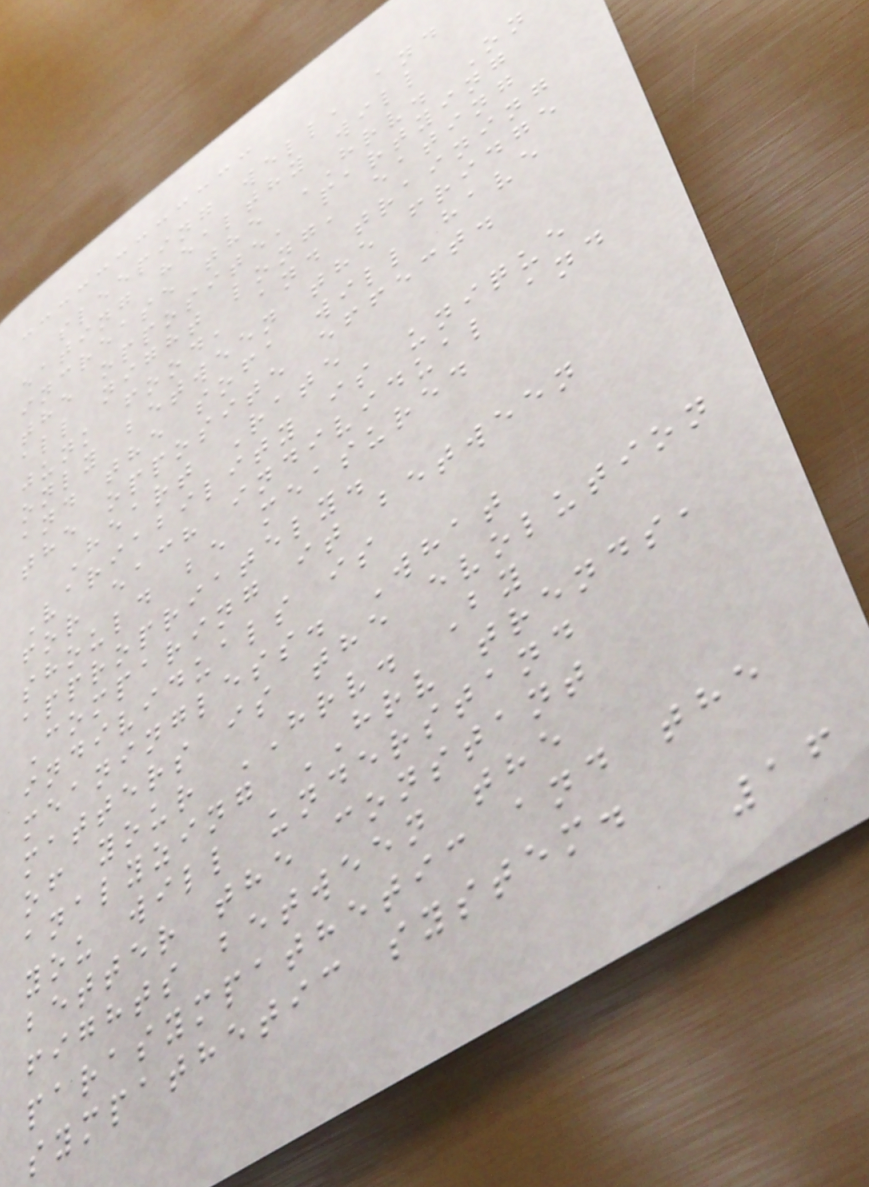sleeping well, and
eating healthy will
increase the HRV. On
the opposite, partying
all night long, eating
junk food, and training
only between the fridge
and the sofa will have
the opposite effect.
Heart Rate
Variability is unique
for each individual and
should be measured
appropriately.
Comparing it between
individuals is
meaningless. What
matters is the evolution
of your HRV. By
analyzing HRV trends,
you will understand
better the constant
fights between the
parasympathetic and the
sympathetic system.
16
